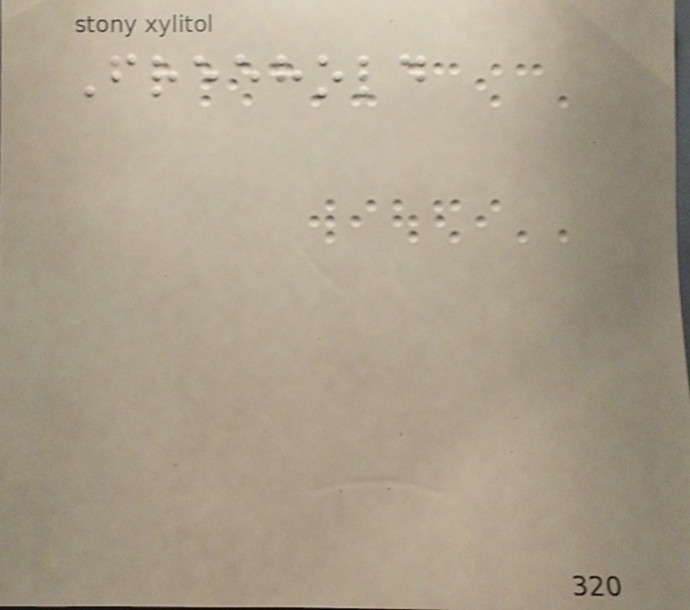Freehold
